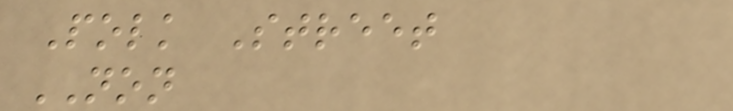Polk Street
NON
